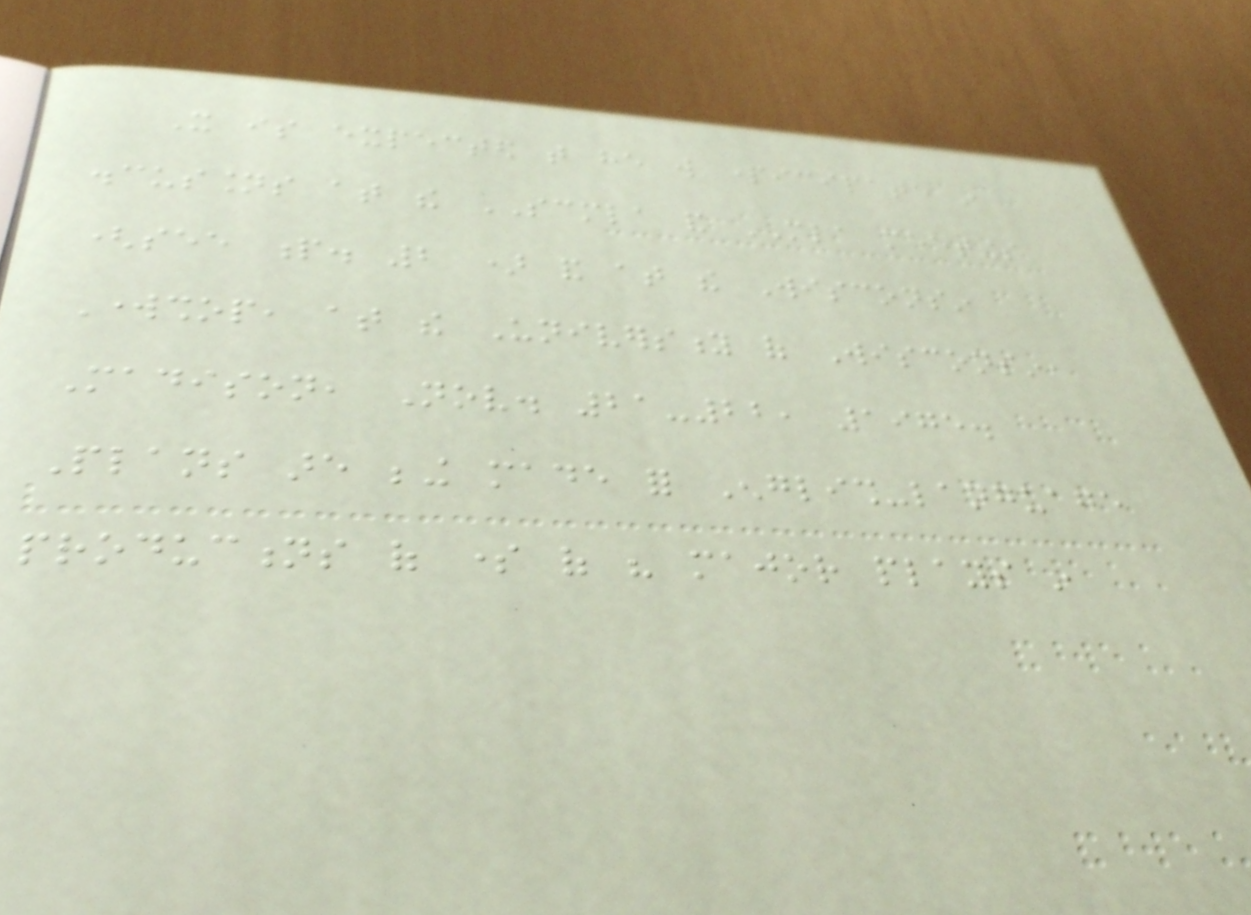It is expected that he will participate in
discussions at the SCMLA and MLA meetings
(see p. 2 ) and at the Wisconsin
Workshop, at the University of Wisconsin,
Madison, Nov. 21-22, 1975.
Plans are being made for English-language
productions of some of his major plays in
